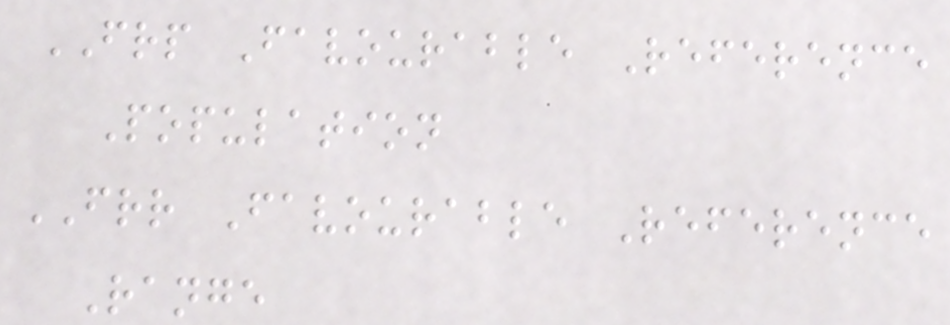FRP Favourable Reference
Population
FRR Favourable Reference
Range
